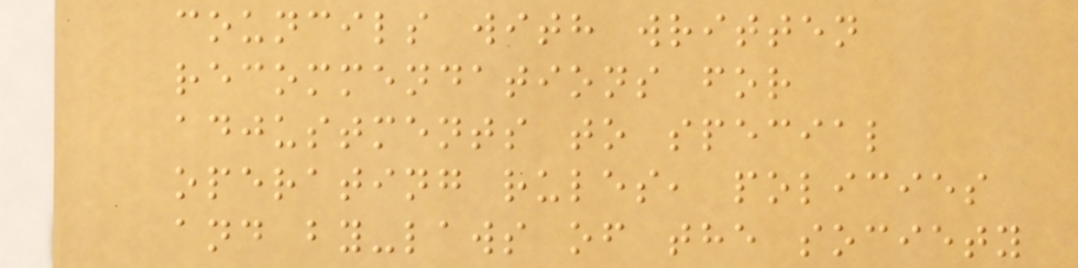councils with written
recommendations for
adjustments to special
operating rules, policies
and by-laws of the society
